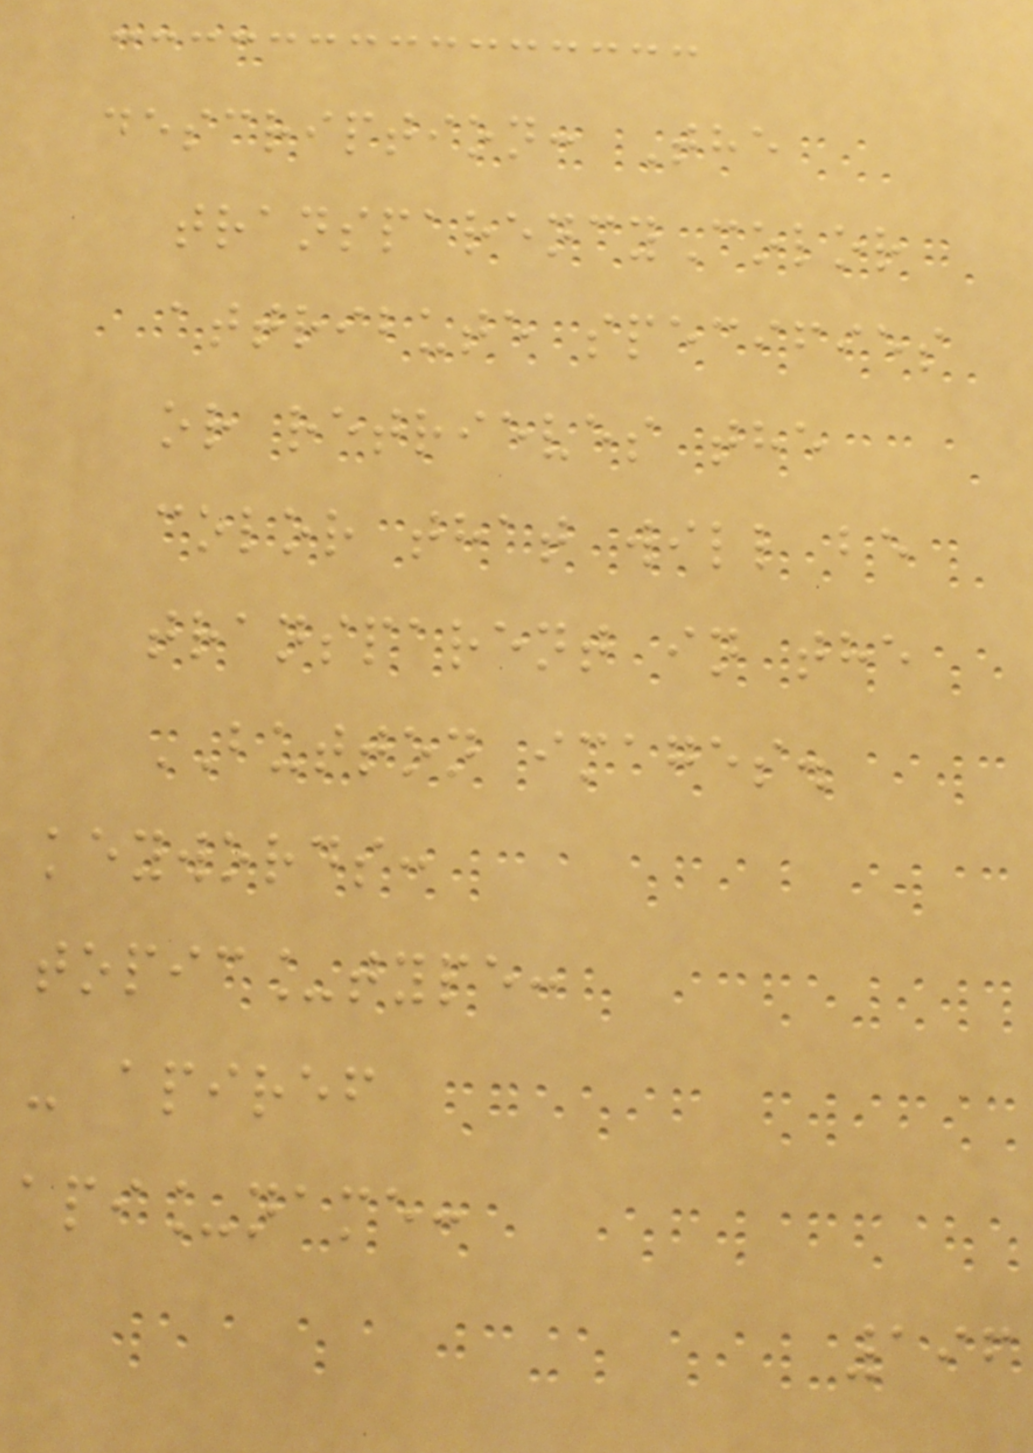description: The
transparencyColor
attribute specifies
or retrieves the
color that will be
transparent in the
BUTTON images.
keywords:
topic_type:
- apiref
api_name:
196
